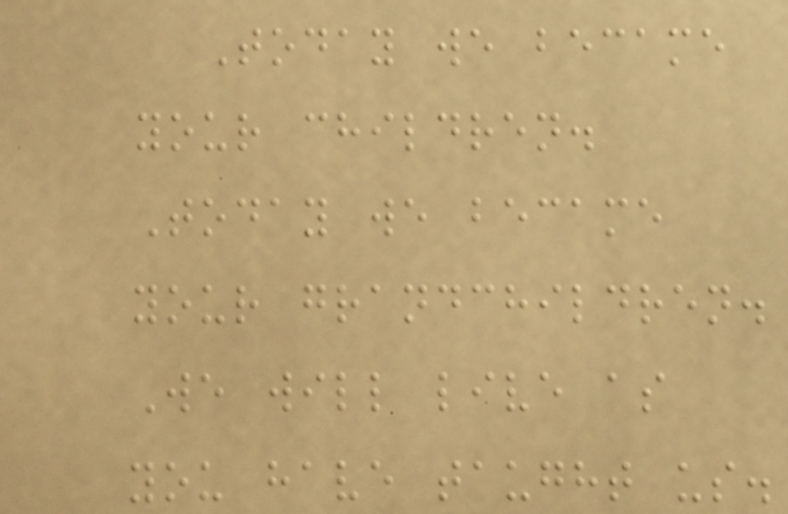Today we became
your children.
Today we became
your grandchildren.
We will live as
you have taught us.
